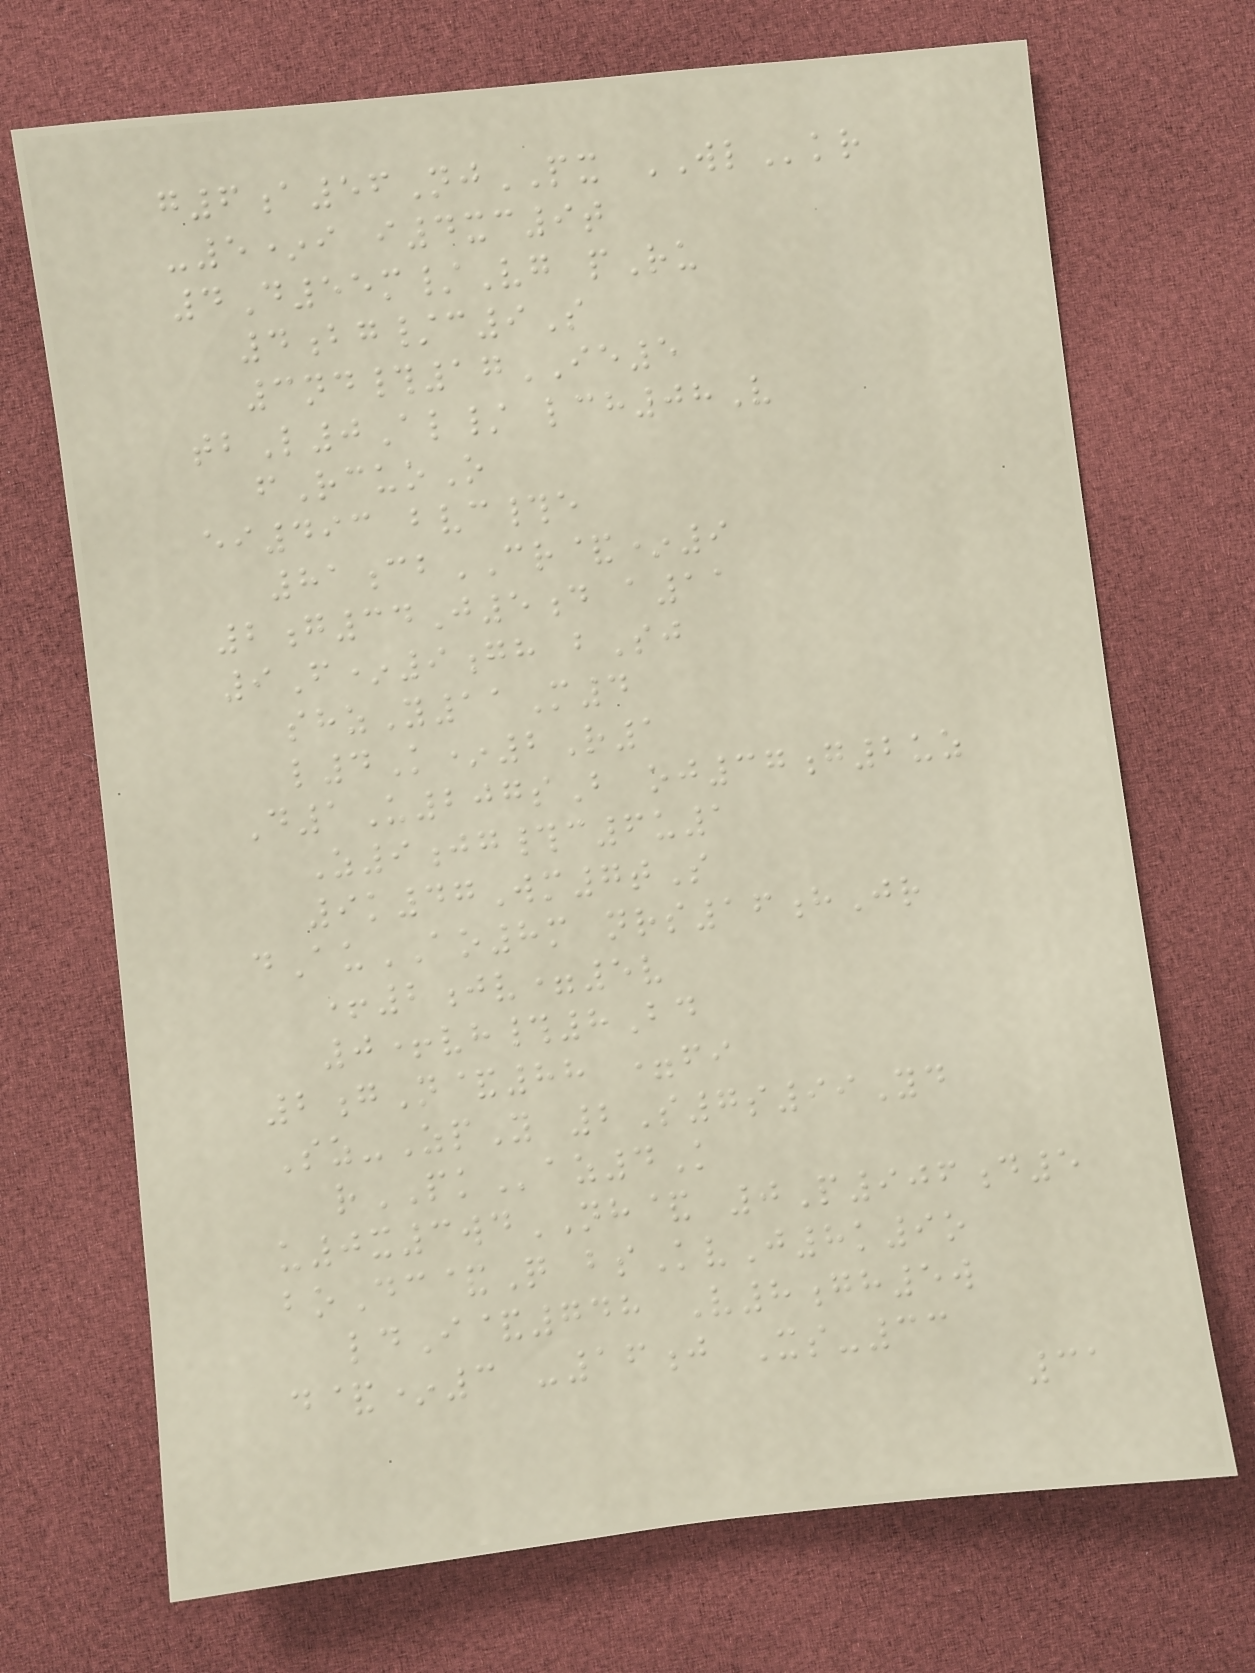g6a56NjPX WLkr
-5*i i4xc9t
4D55m/Vg pRu
4bg/c9S
3nd#17IE5
tbL0Al/ lch08V
fRcuoO
ei493 bvc#e
81cbCR&*9
2g34J5d a11
9F*9gh bSj
shzY11M4
l4K*2R1
D1U207sB oj37g2uz
Z9jg#c6u1
9k47Wm7tS
dAuAO8m nrs16hJr
+2jv=5v
0+vh#8Bd
2gN&88 =fi
Sz-ZpY 2S7s99Yd
rPKaz4K
u0x3wdNH& 0P906d5
boDc&Q bsKvJ8k9o
ldI&748 V8gh5w
d&*3 -16j Xs-33
31
